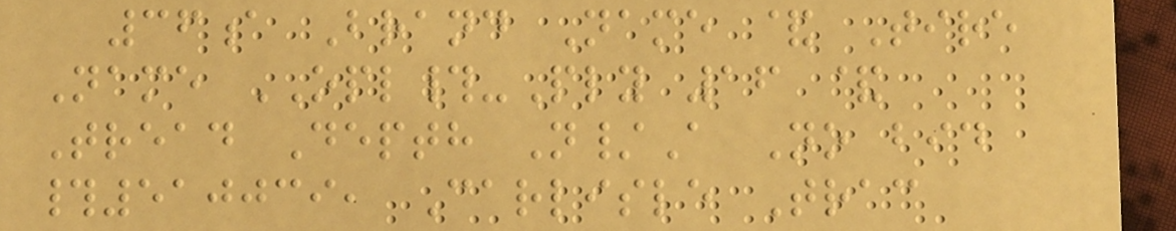36a Brand Name & Tire
Name OPL#-Ply 16 &
Tread Depth N/A No bid
#510039, Carlisle Trac
